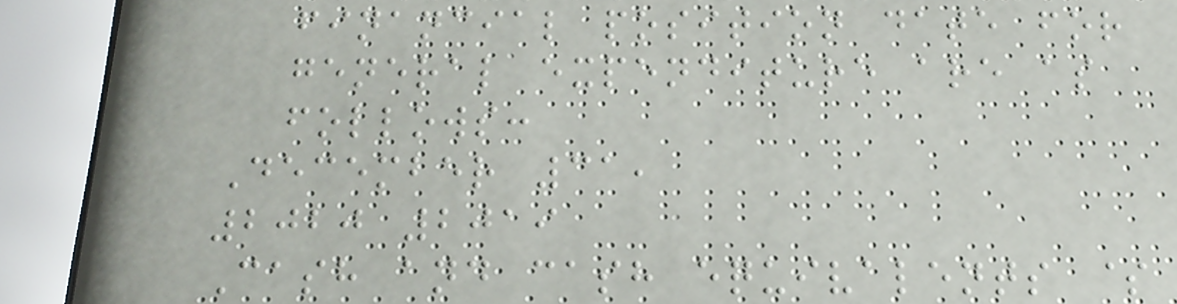financial position date for
general expenditure are as
follows:
December 31,
2020 2019
Cash and cash equivalents $
